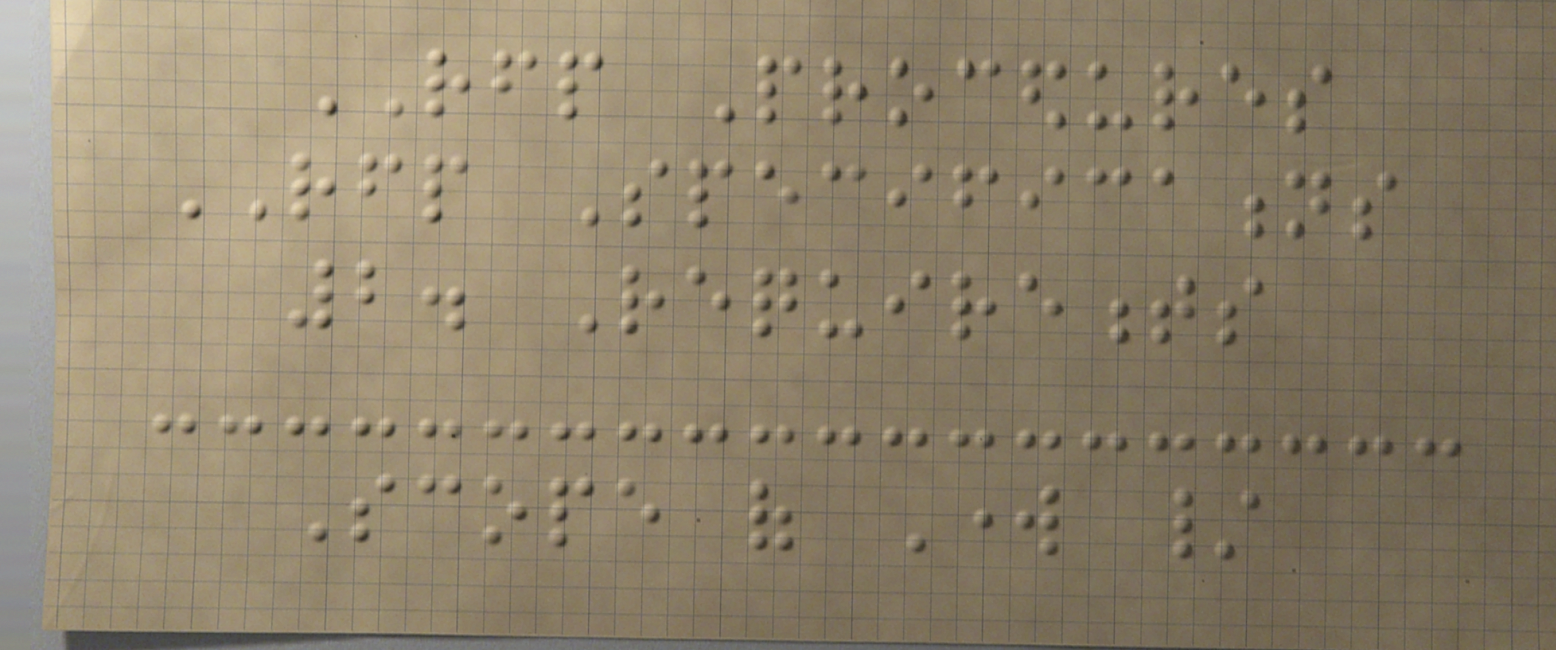RFP Procedures
RFP Specifications
2. Requirements
Scope of Work /
